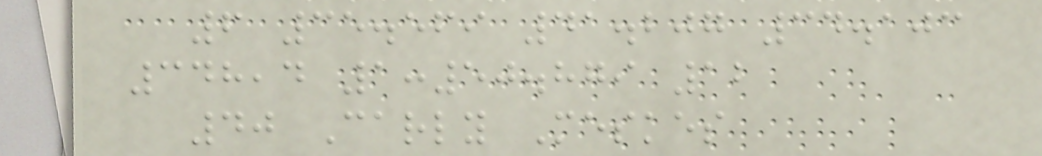6 35.569 41.207 34.103
348,4 1:50.879 12
40 Carly Meskes
